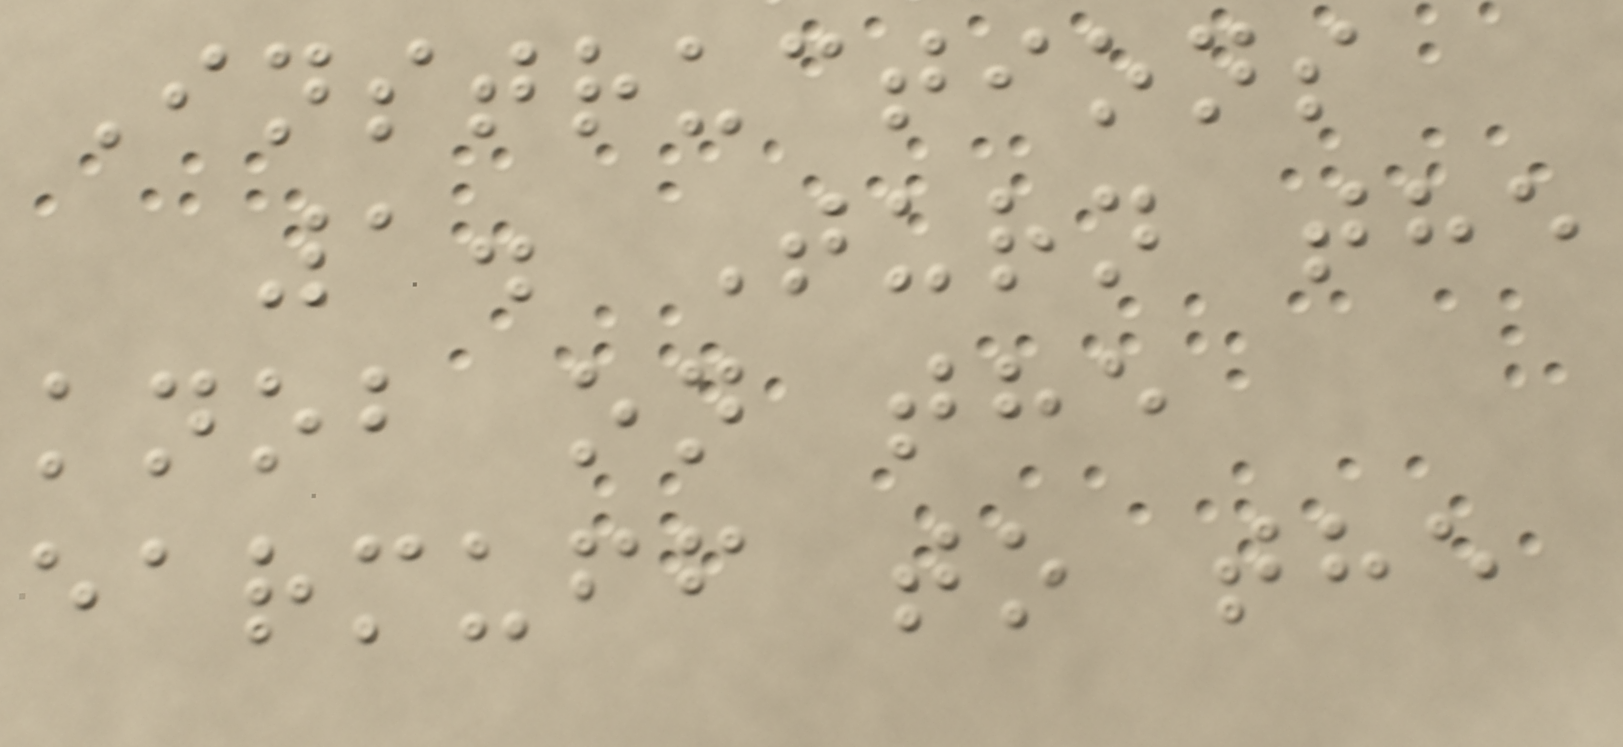Instructions
1. Turn the
knob on the
earmuff to the
